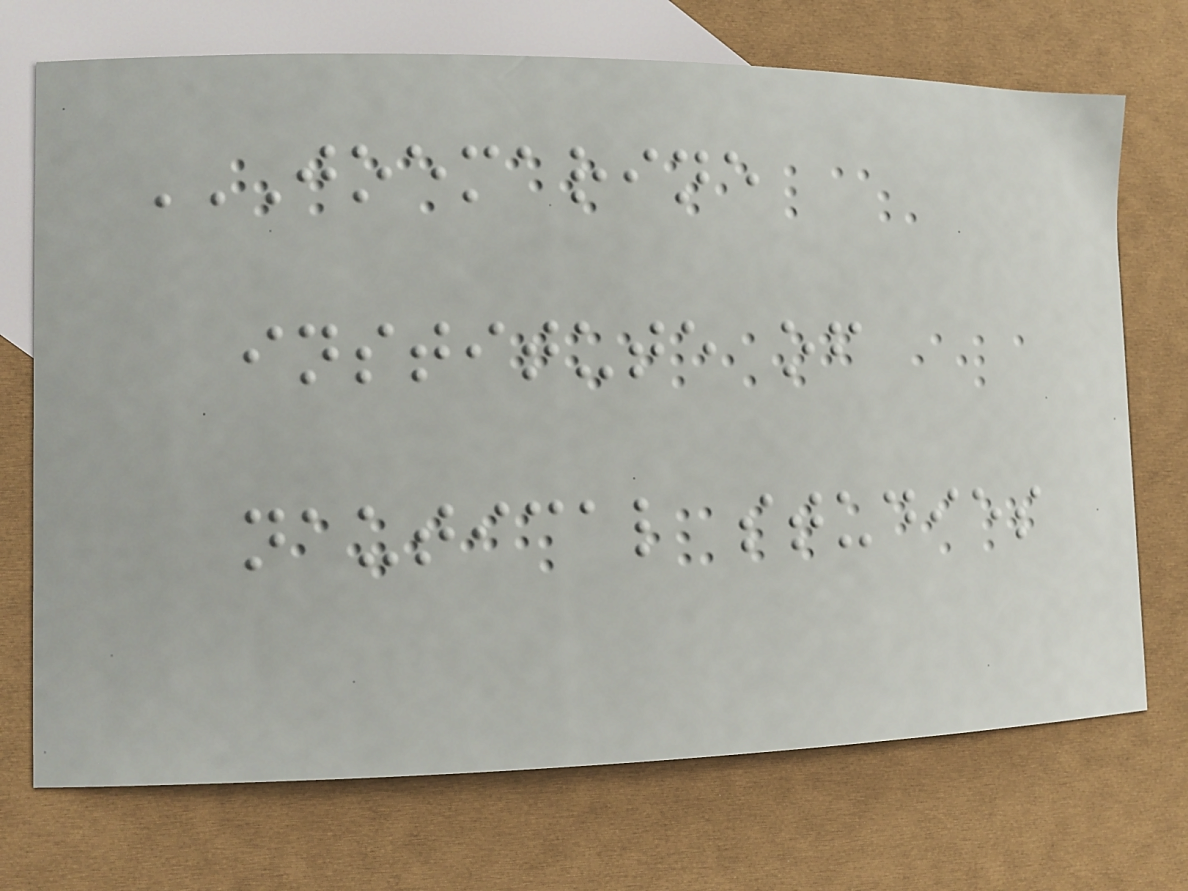JOEMARINE
INSTITUTE OF
NAUTICAL STUDIES
